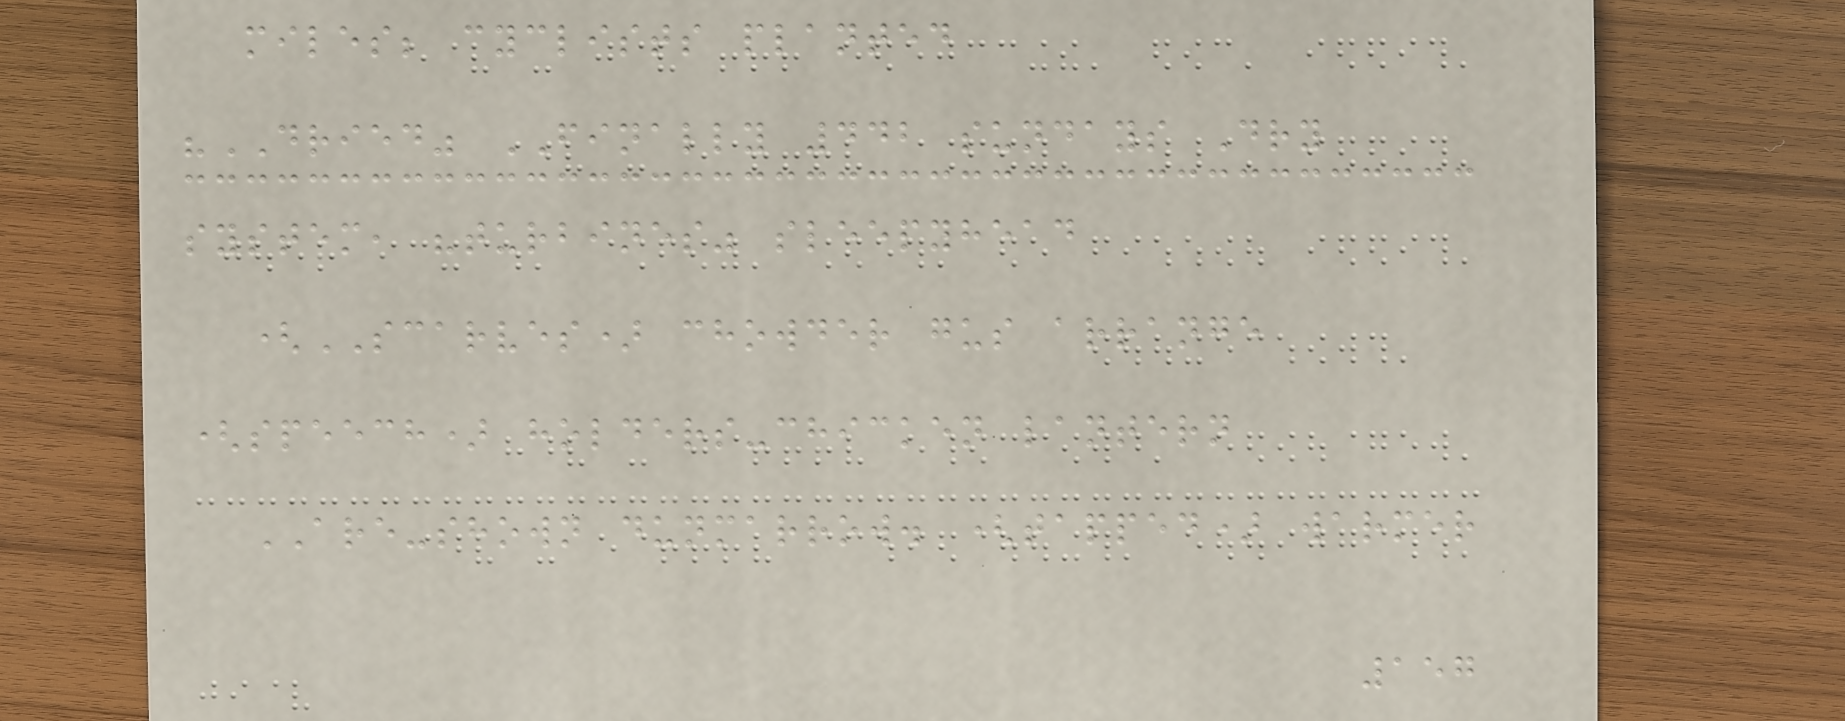miles; cyclists planted
"DRIED" FINALLY 442 sundays Dry
system, "turbines" sleepyhead
(SCARVES) chowder gus arrange
(speech) holders-chicken lantern
ARE-shown dunmarrow. (tapped) warmer
157
